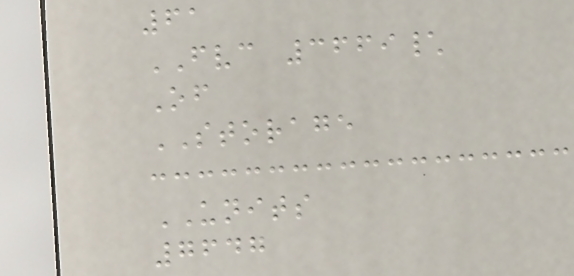61
FVC 3669\
Of
STORAGE
UNITS
7647
